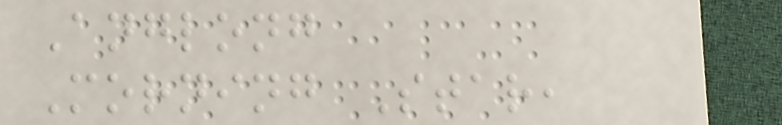Anglong
Morning Star,
